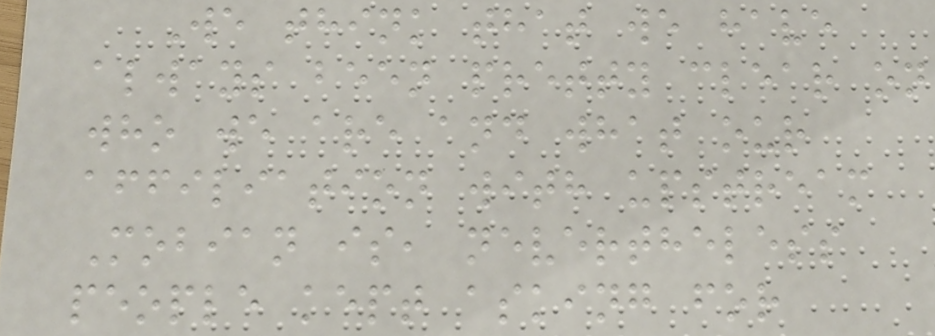We think that we have
always been pretty clear on
who we are and what our
affiliation with upstream
Mobian is, nevertheless
people kept asking for
